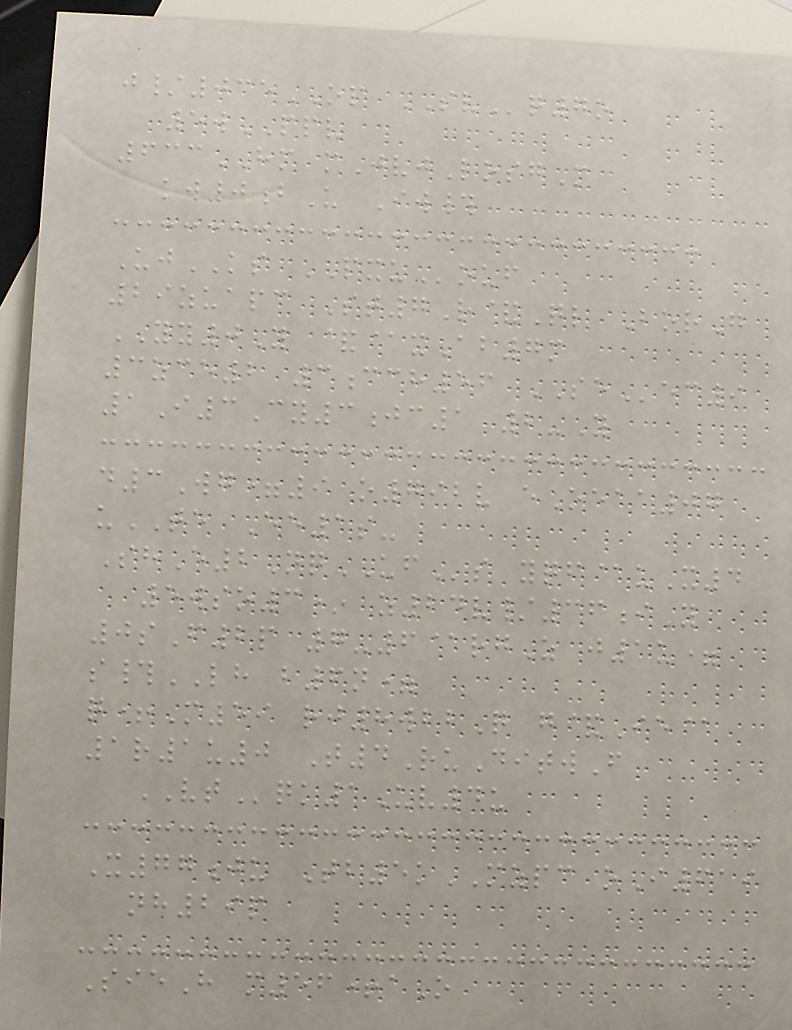j/035OP SVq7o
5wPPV
633HM mJvjLosgM
kw0bU Iw#
UjKS PXUouf
29zuapc St7R&Ql BorG
YY0Y &@xAb7m
3zce2 3cch56 SEec9
1I3Cy3jc1 2-Y
d3Wg=9 o792v eOeaa07
uTE Ee1s-
ShE2NqUFs yqf@uX4
5wso3* z24v/36iY
0sF2p 7-6@rgZ j1u=
s#LH b6n=
q+M59 rj8wbbQ g&Ie@
1r1u0 T4RuDitwF
VTqk1Uv4u
X77ju Tb5kMZPC oI619
nh29p
SieH m56+aO
